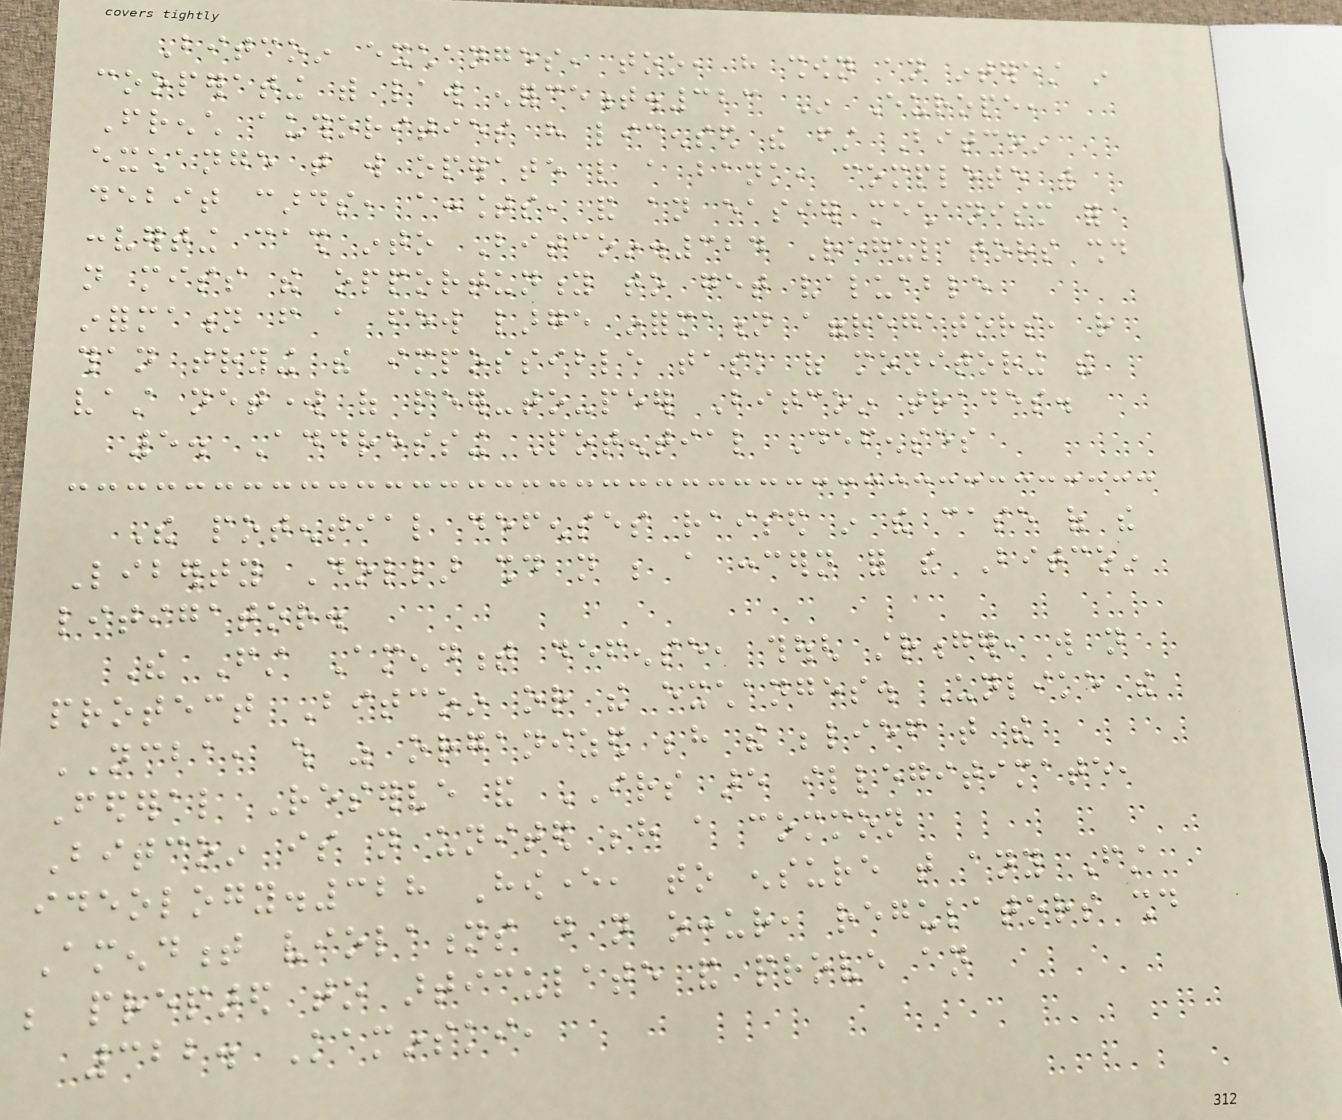Bitcoin exchanges, too, have shown an interest in
cooperating with law enforcement.323 In Europe,
French authorities have licensed the first Bitcoin
exchange that will operate like a bank, complete with
debit cards, accounts, and an easier mechanism for
converting cash into Bitcoin.324 Regulators should
not miss the opportunity to get valuable
information from a few large information aggregators, rather
than trying the impossible task of monitoring the
vast network of peer-to-peer Bitcoin trades.
5. Addressing Potential Defenses
The potential defenses raised in the case of the
Liberty Dollar should not be a concern for the Bitcoin
litigator.
The First Amendment defense, though stronger, will not
protect Bitcoin or the exchanges. Unlike the
NCBA, which was organized behind the belief that the
Federal Reserve and IRS are illegitimate,
Bitcoin is not united behind a common
ideology.328 However, to ensure that any First
Amendment violations do not occur, regulators should
be prepared to articulate and prove an
322. Kaminski,
